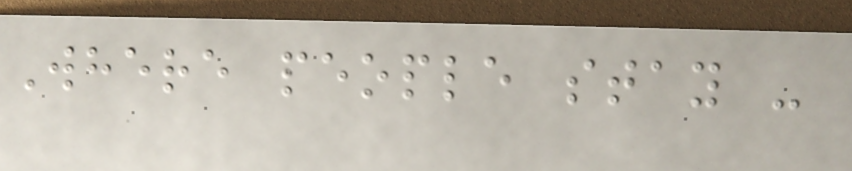Where people stay -
